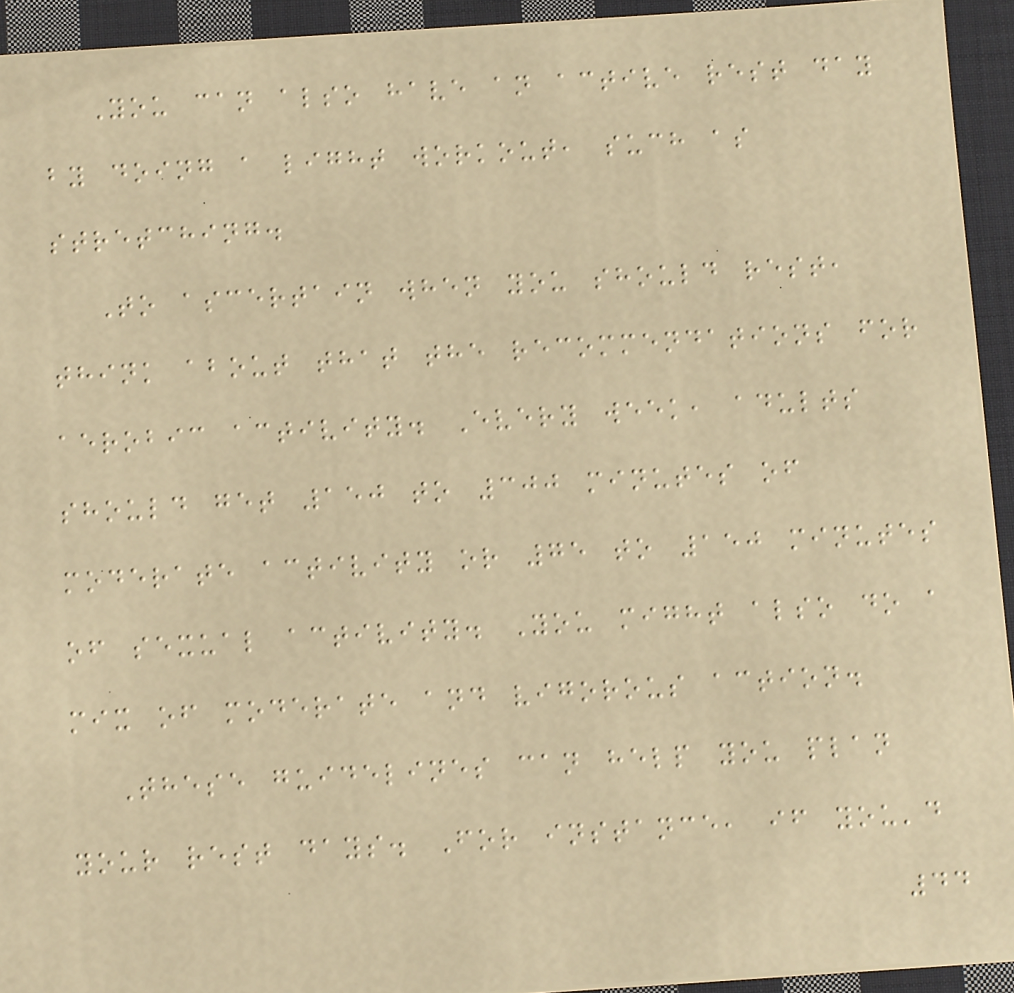You can also have an active rest day
by doing a light workout, such as
stretching.
To ascertain when you should rest,
think about that the recommendations for
aerobic activity. Every week, adults
should get 150 to 300 minutes of
moderate activity or 75 to 150 minutes
of sexual activity. You might also do a
mix of moderate and vigorous action.
These guidelines can help you plan
your rest days. For instance, if you'd
44
